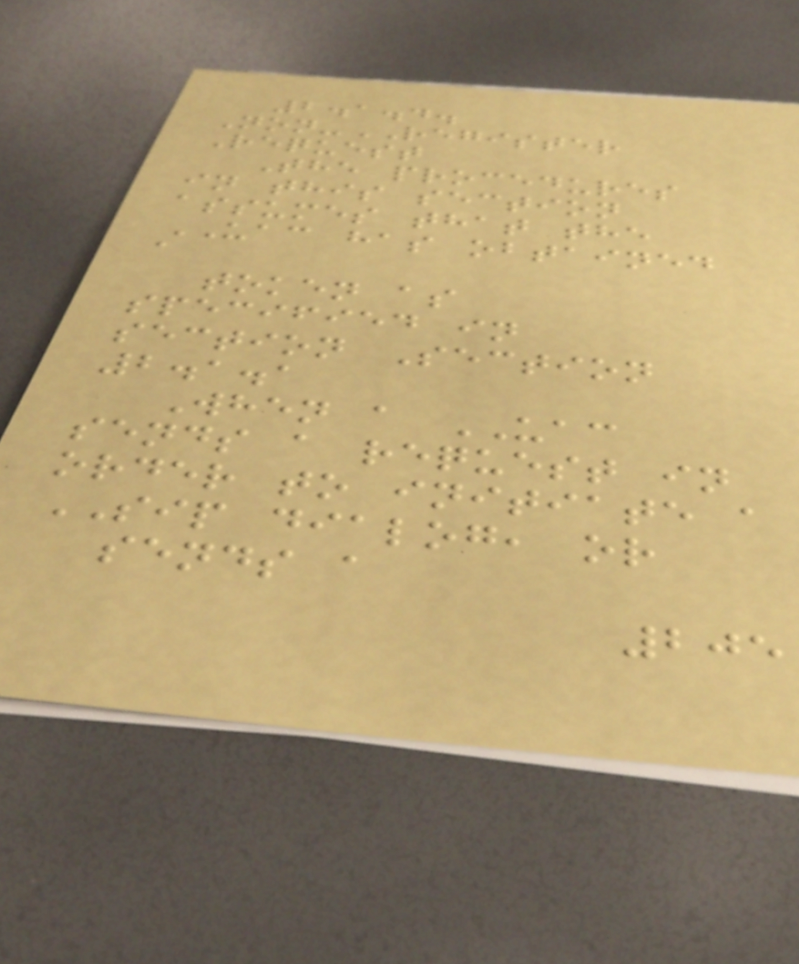2.1.4.
Non-REGISTER
Request
The procedures
in this section
assumes that the
UAC has obtained
a
token as
specified in
section Section
2.1.1
When a UAC
sends a request in
order to initiate a
SIP dialog, or
sends a
205
